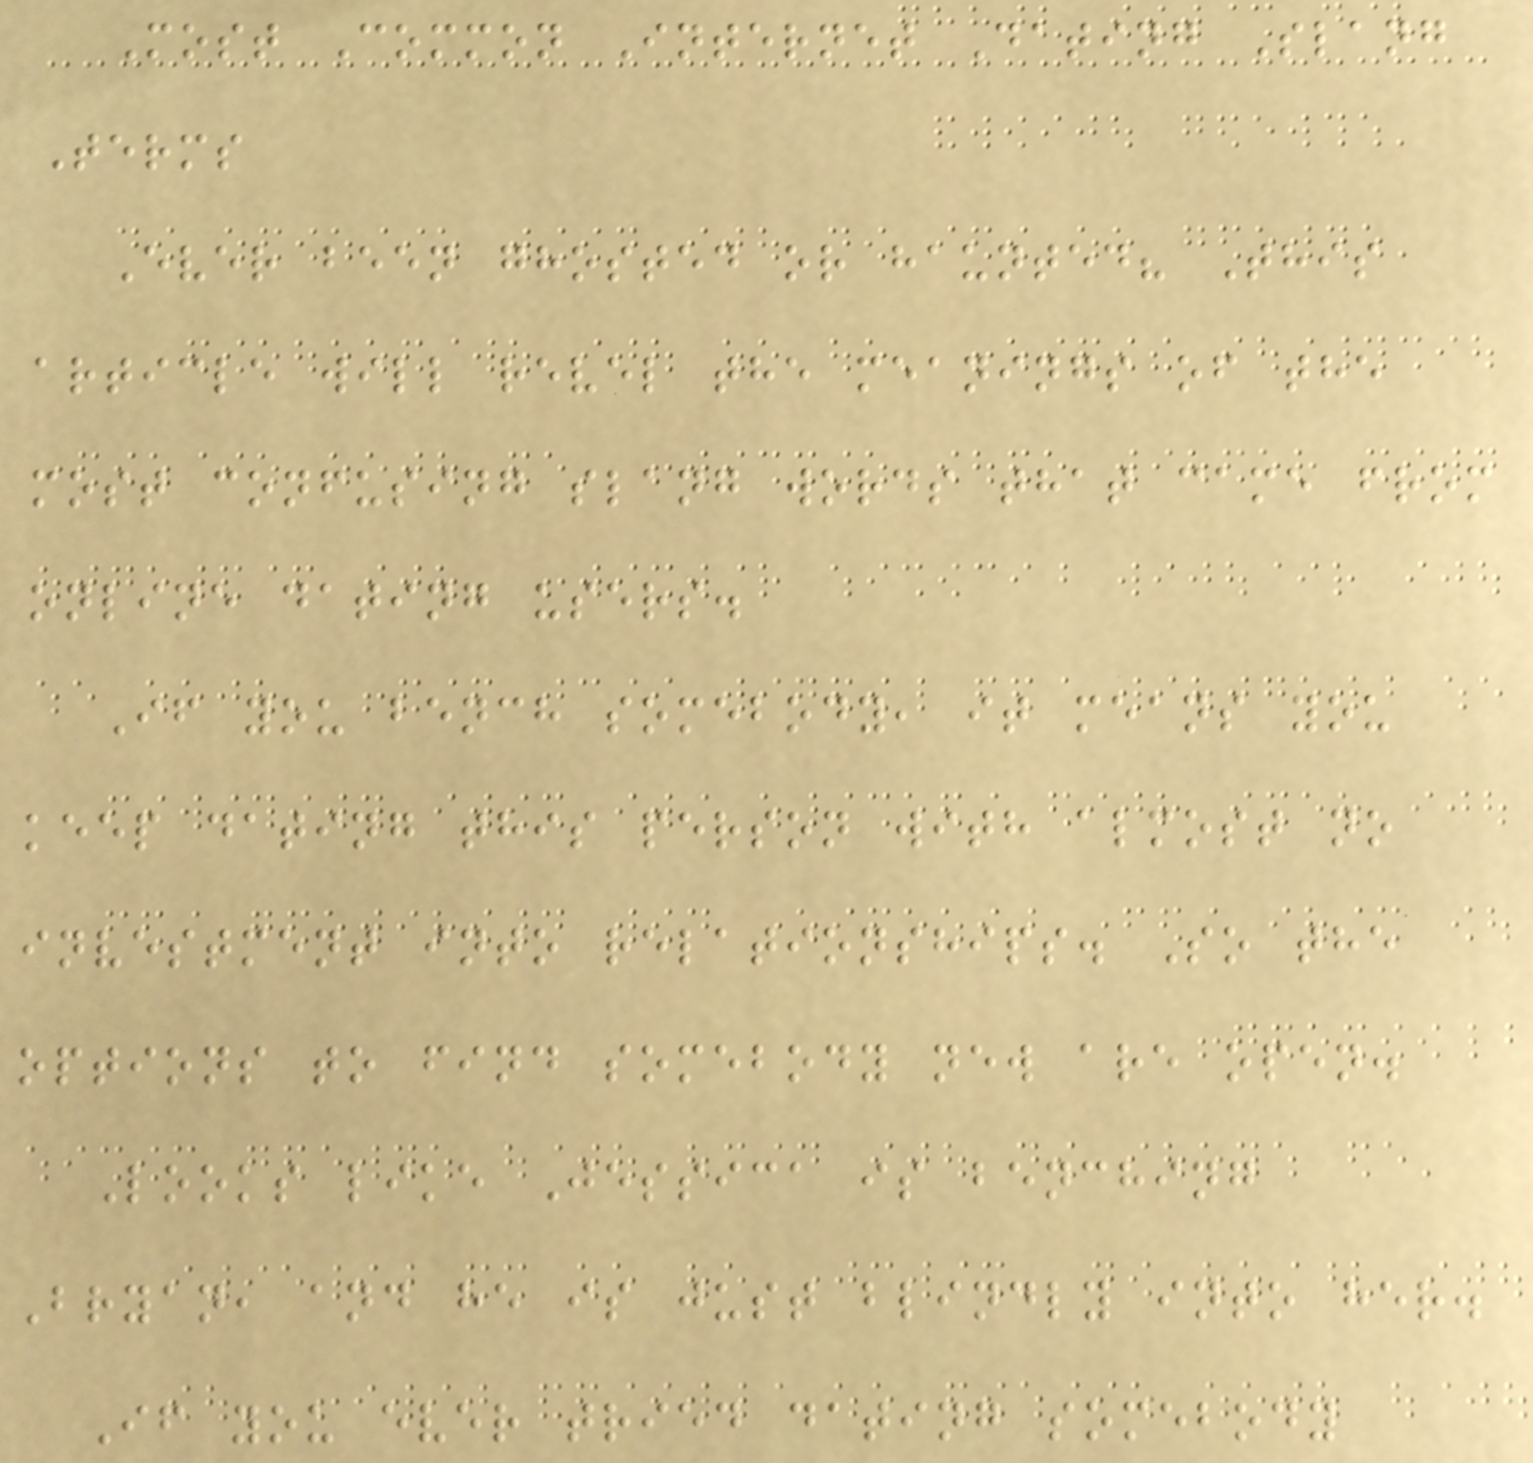Most Common Internet Dating Slang
Terms
Ever been ghosted or haunted? This
article will revel the meanings of the
most confusing slang words that came from
online dating users.
If you bench somebody, it means you
keep dating this person with almost no
investment into relationships. So the
options to find somebody new are open.
Looks like Jessica is benching
Bryan, and he is just blindly into her.
If you ever tried dating somebody
